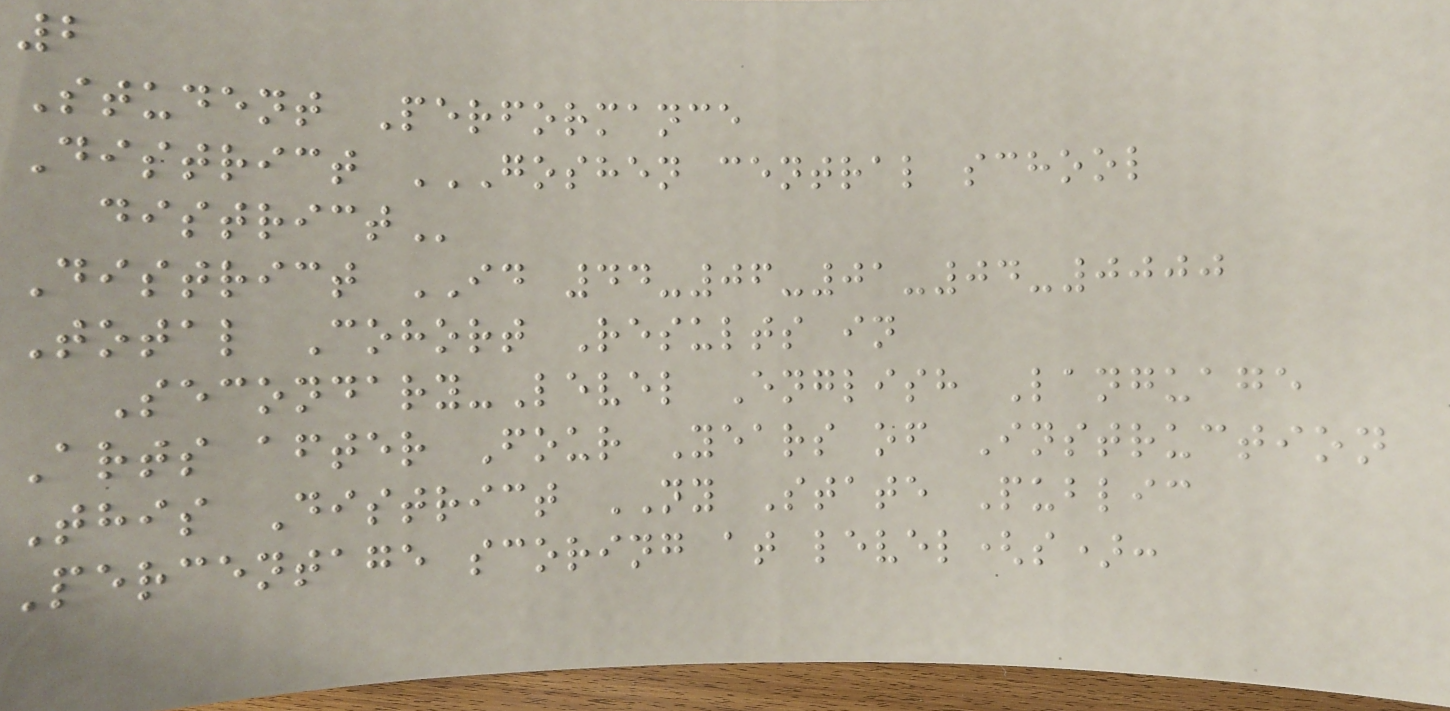2
Student Performance
District GOSHEN CENTRAL SCHOOL
DISTRICT
District ID 44-06-01-04-0000
Total Cohort Results in
Secondary-Level English Language
Arts after Four Years of Instruction
This District NY State Public
Percentage scoring at level(s):
